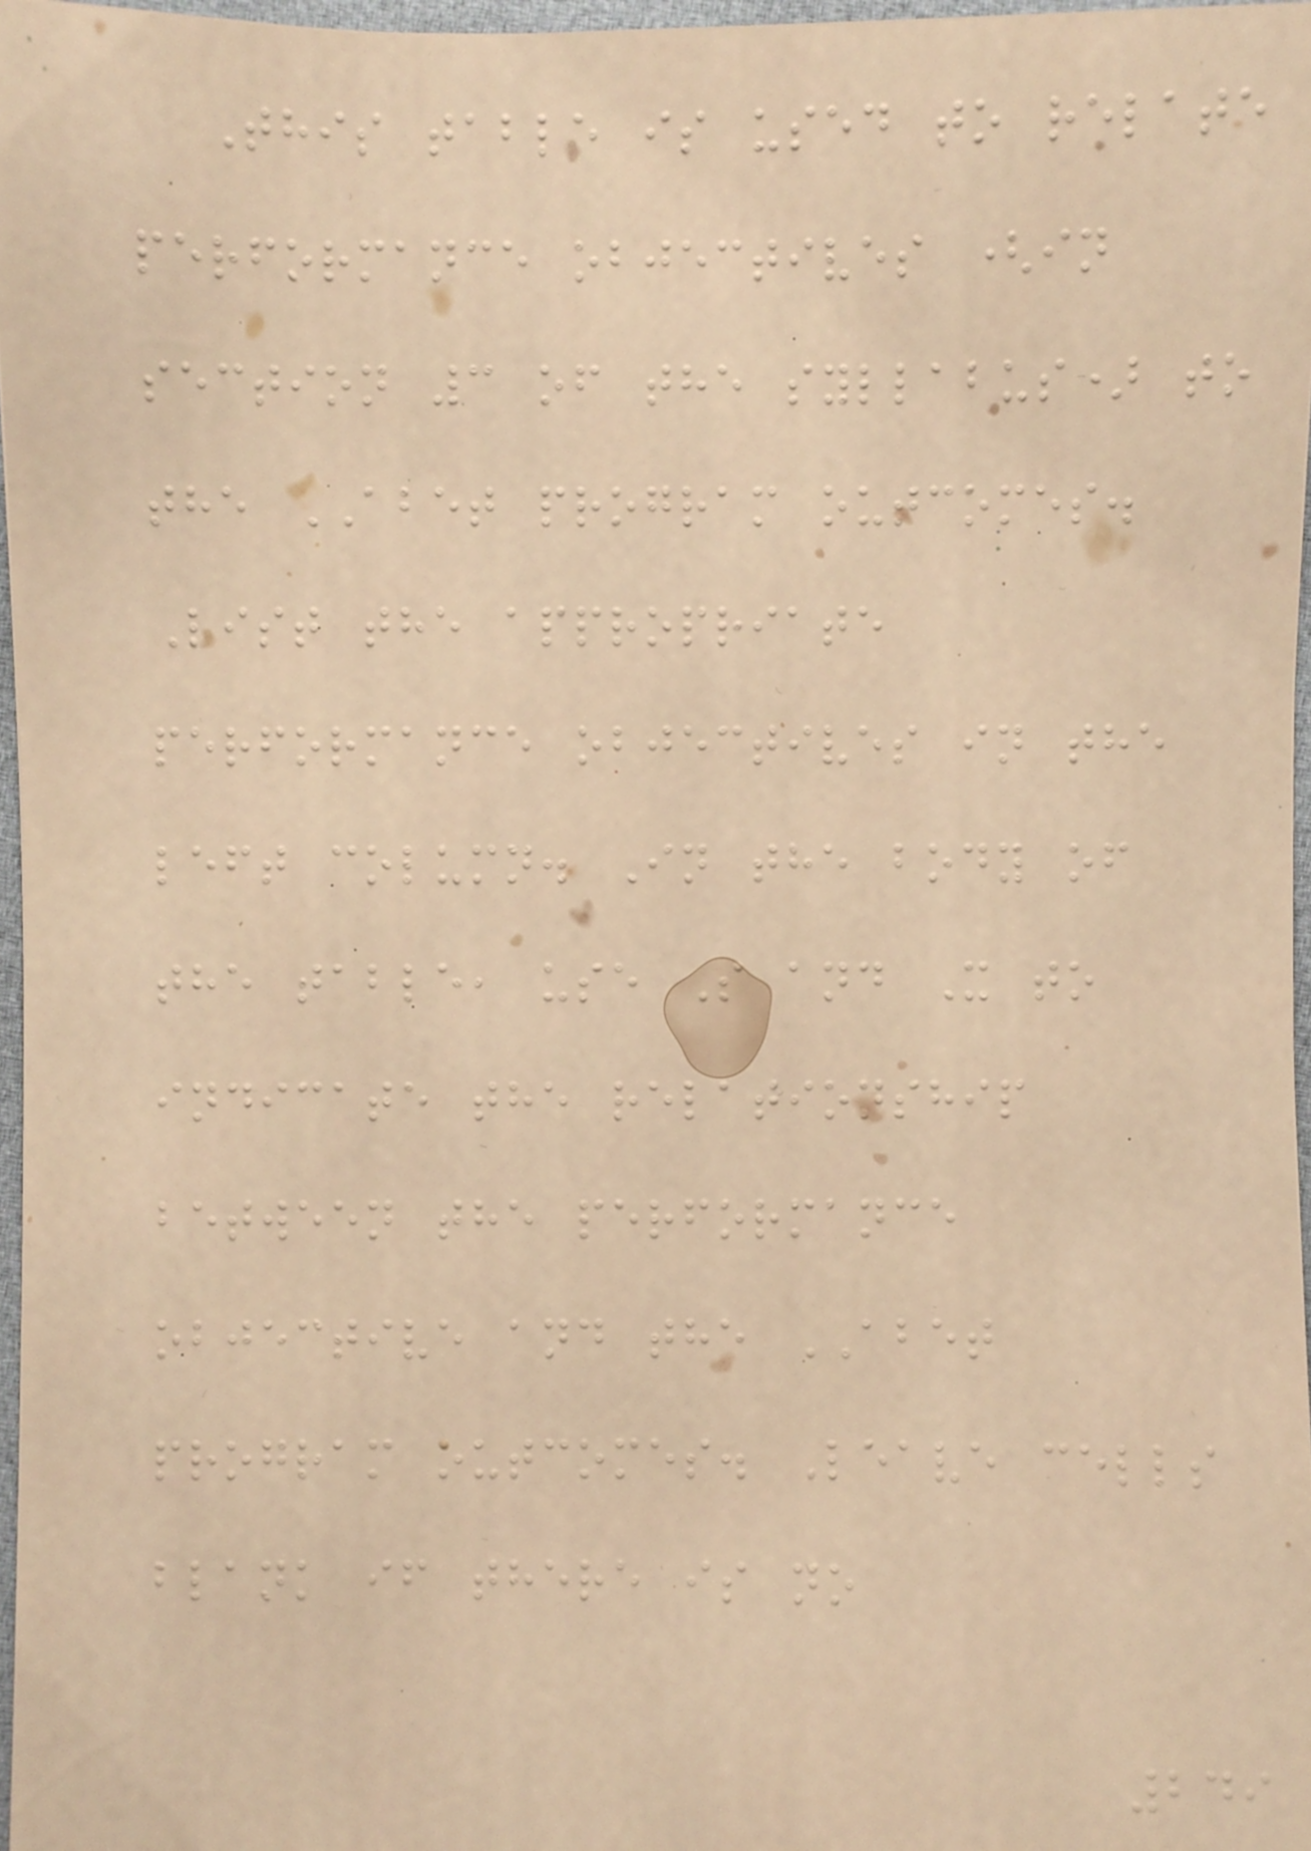This table is used to relate
performance objectives (in
section 3 of the syllabus) to
the ABET program outcomes.
List the appropriate
performance objectives in the
left column. In the body of
the table, use S and X to
indicate the relationship
between the performance
objective and the ABET
program outcomes. Leave cells
blank if there is no
249
